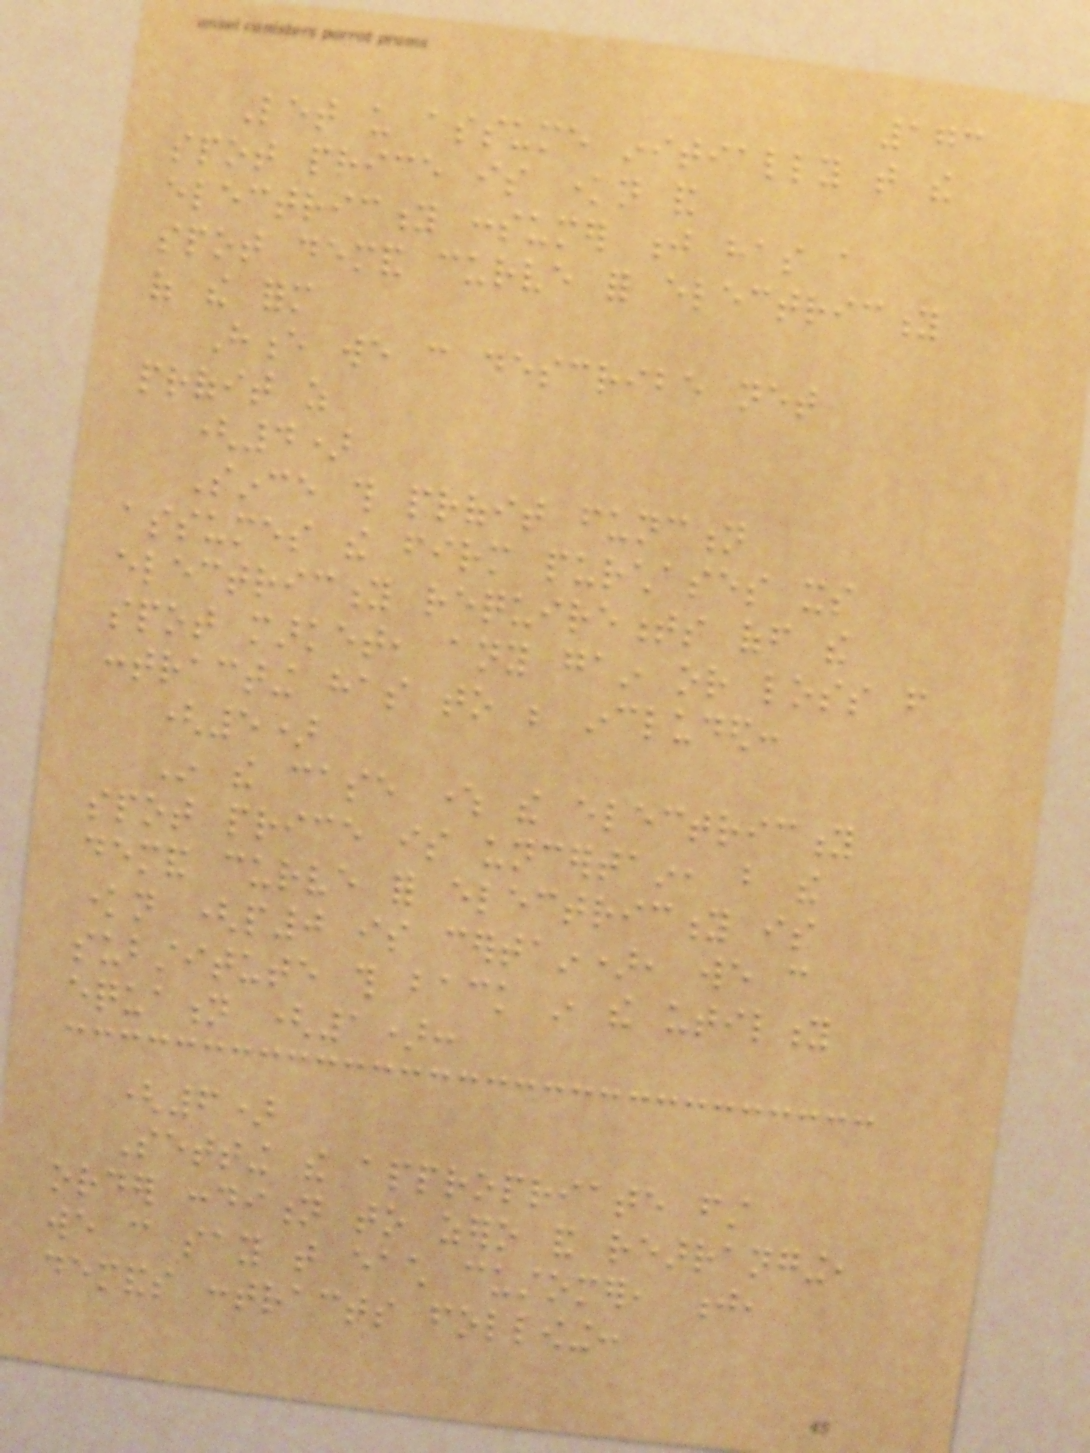173
Let us assume initially that the
spot price is known and
electricity consumer j has a
spot demand curve for electricity
of the form
Hence we can describe net
profit as
(4)
Since this profit function
assumes the firm purchases its
electricity requirements off the
spot market, any gain or loss from
contracting has to be included:
(5)
In the case where the electricity
spot price is uncertain, but the
demand curve for electricity is
known (p0 is certain), we can
substitute this back in the utility
equation (1):
(6)
Setting the appropriate first
order condition to zero and rearranging,
we can say that each customer, j,
demands contracts following:
